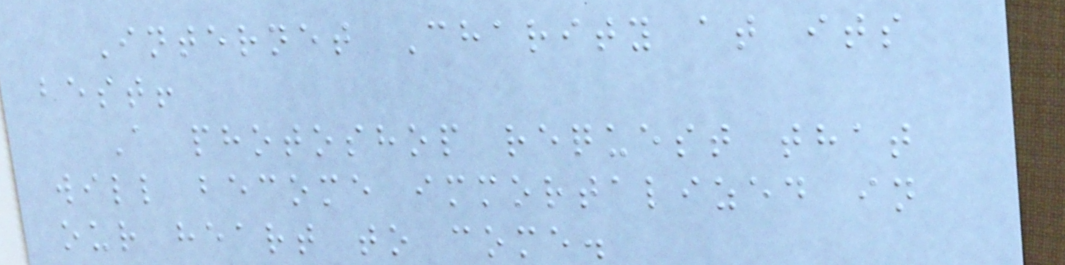Internet Charity at its
best!
A photoshop request that
will become immortalized in
our heart to come.
